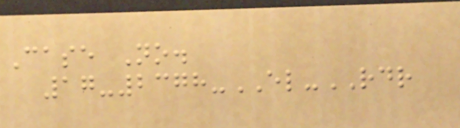Case No.
17-2378-EL-RDR
